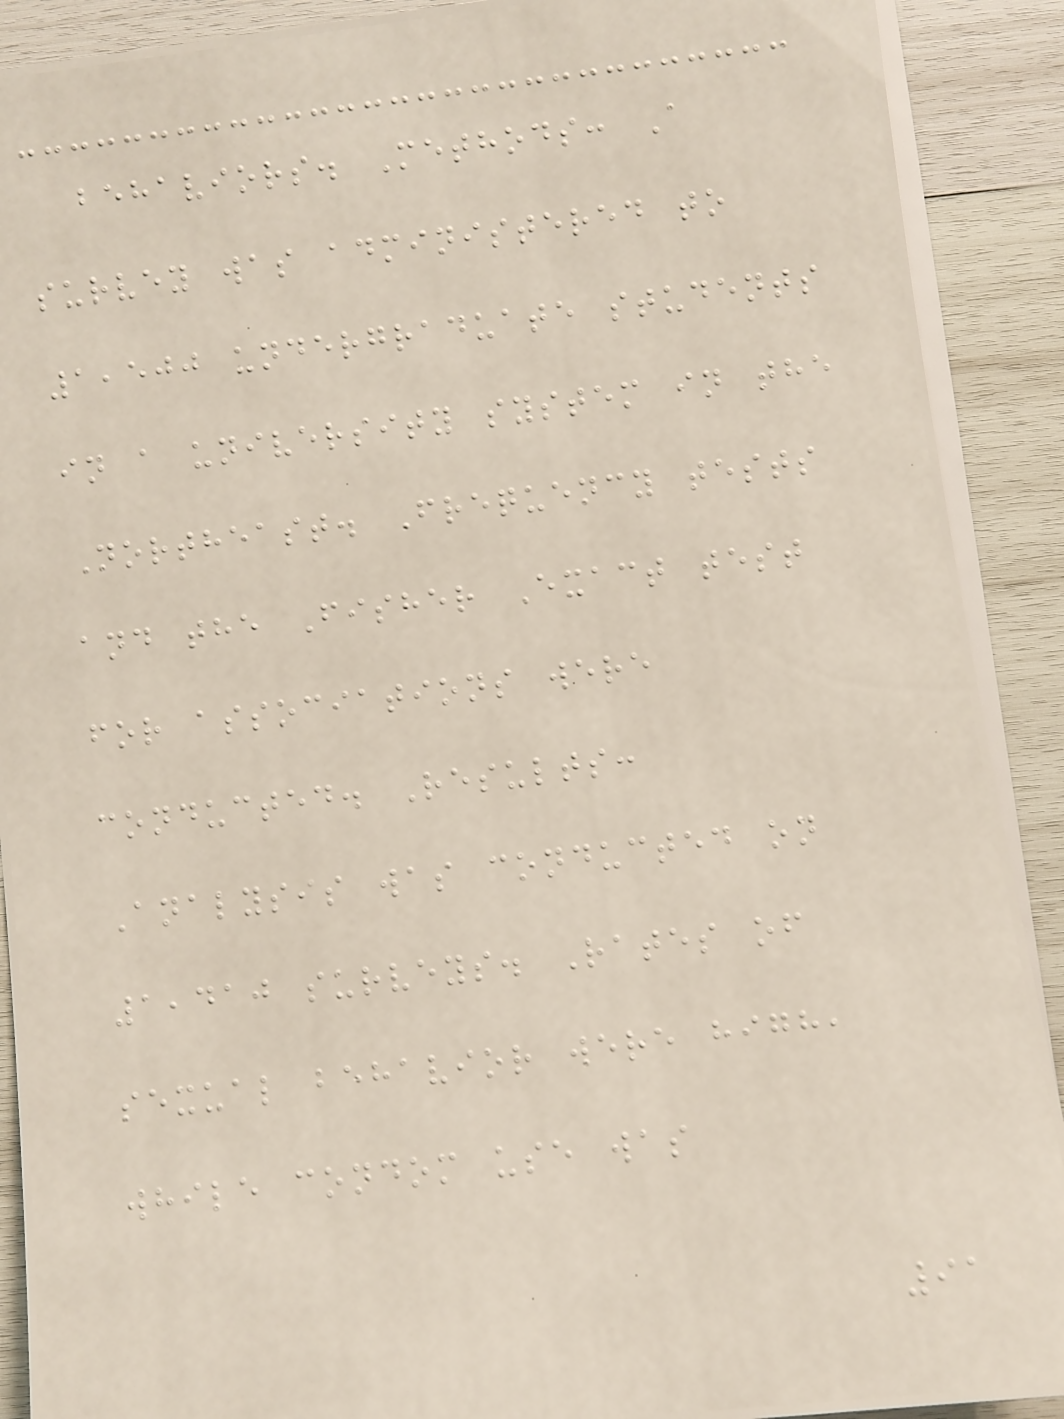behaviors. Methods: A
survey was administered to
1,500 undergraduate students
in a university system in the
Northeast. Frequency tests
and the Fisher Exact test
for associations were
conducted. Results:
Analysis was conducted on
1,410 surveys. Rates of
sexual behavior were high,
while condom use was
91
